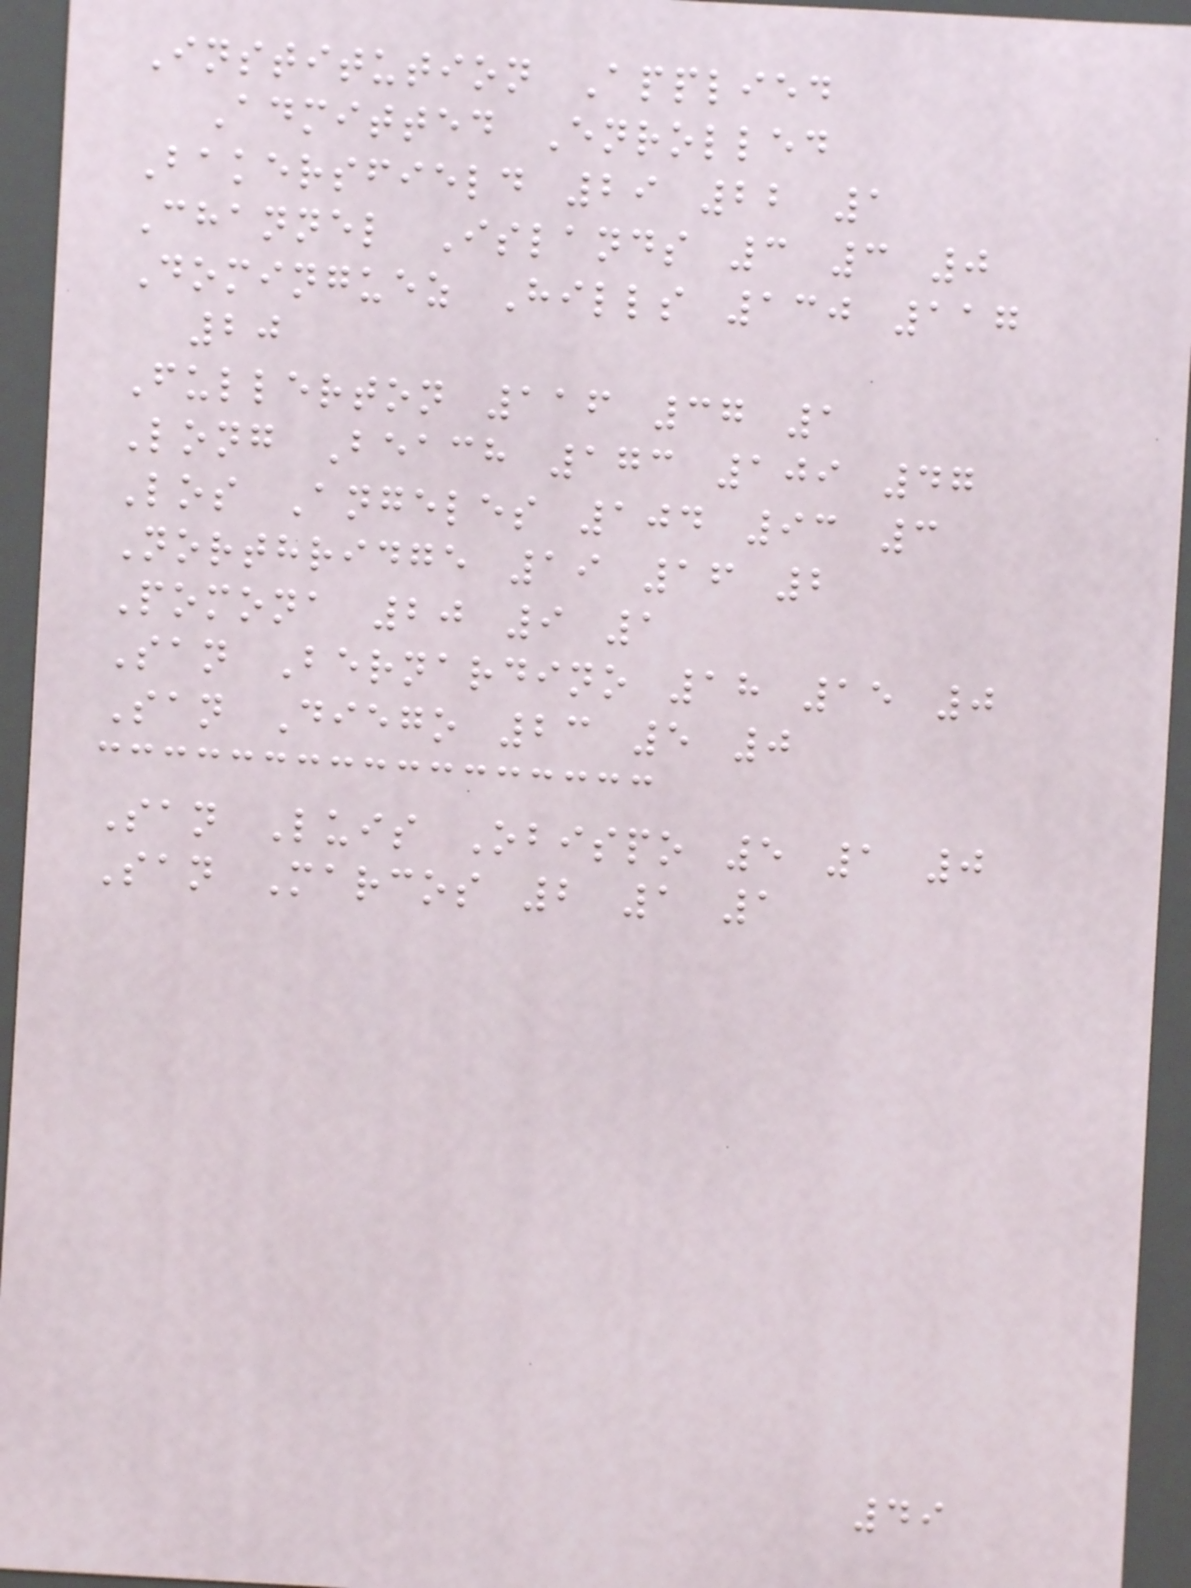Institution Applied
Admitted Enrolled
Bakersfield 29 22 1
Channel Islands 3 3 0
Dominguez Hills 130 117
20
Fullerton 116 37 1
Long Beach 173 109 47
Los Angeles 104 93 3
Northridge 19 16 2
Pomona 20 9 1
San Bernardino 18 15 0
San Diego 23 5 0
San Luis Obispo 5 1 0
San Marcos 2 1 1
49
